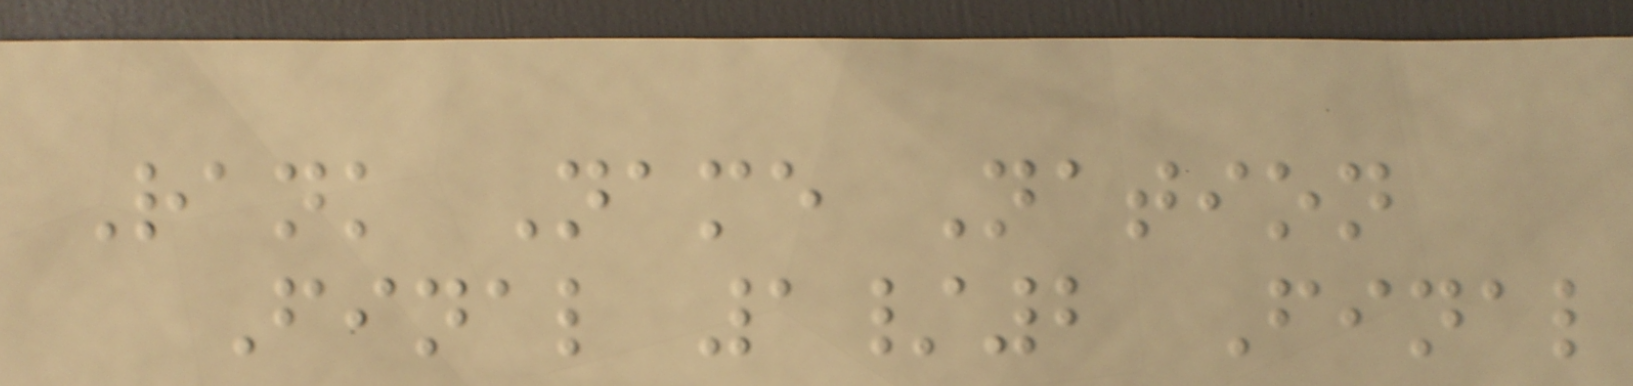Rank Name Nation
Final 1/2 Final
